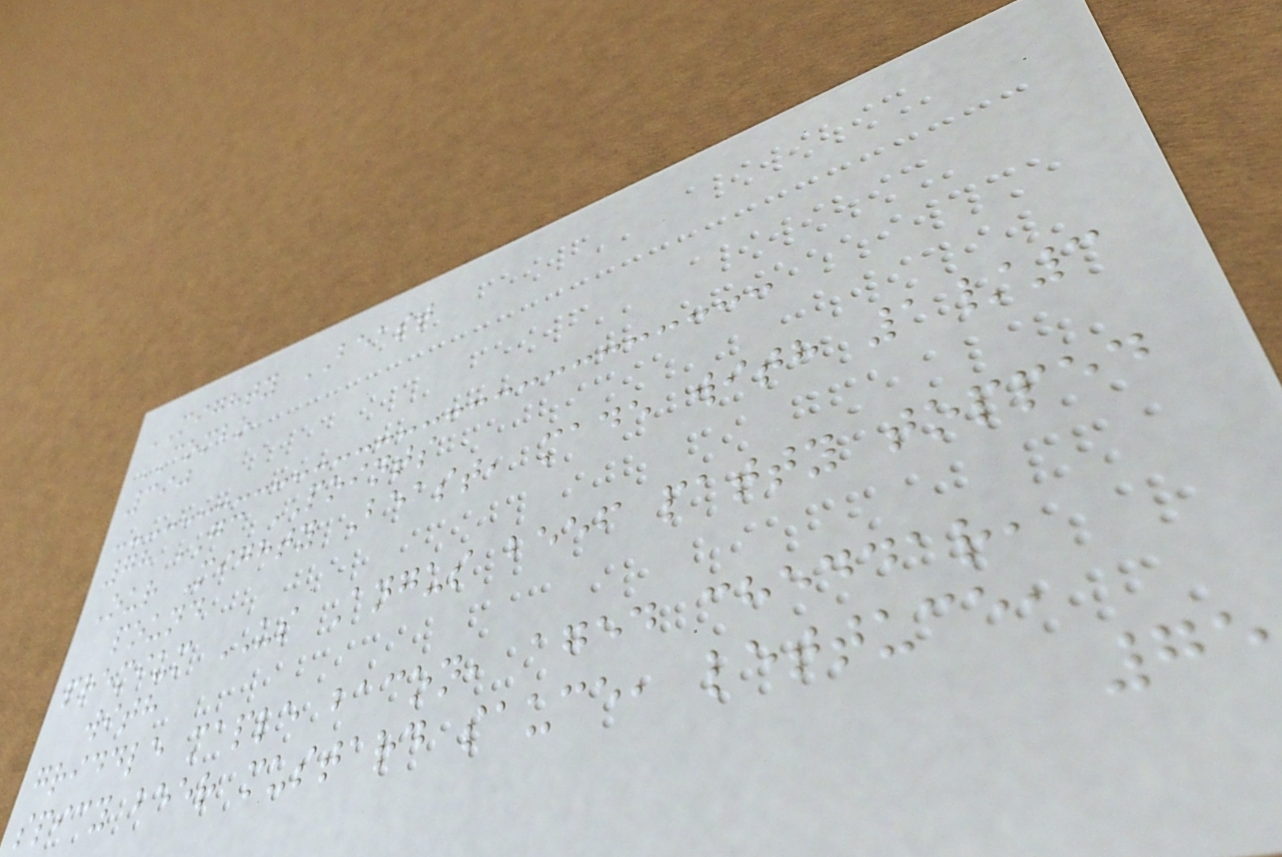MIGHTY BEAST
COMBO
390
78 GC POINTS
Our Mighty Beast, made with 1/3
pound
premium US Angus beef patty topped
with
griddle maple bacon, aged cheddar,
spicy beer mustard sauce, lettuce,
75
